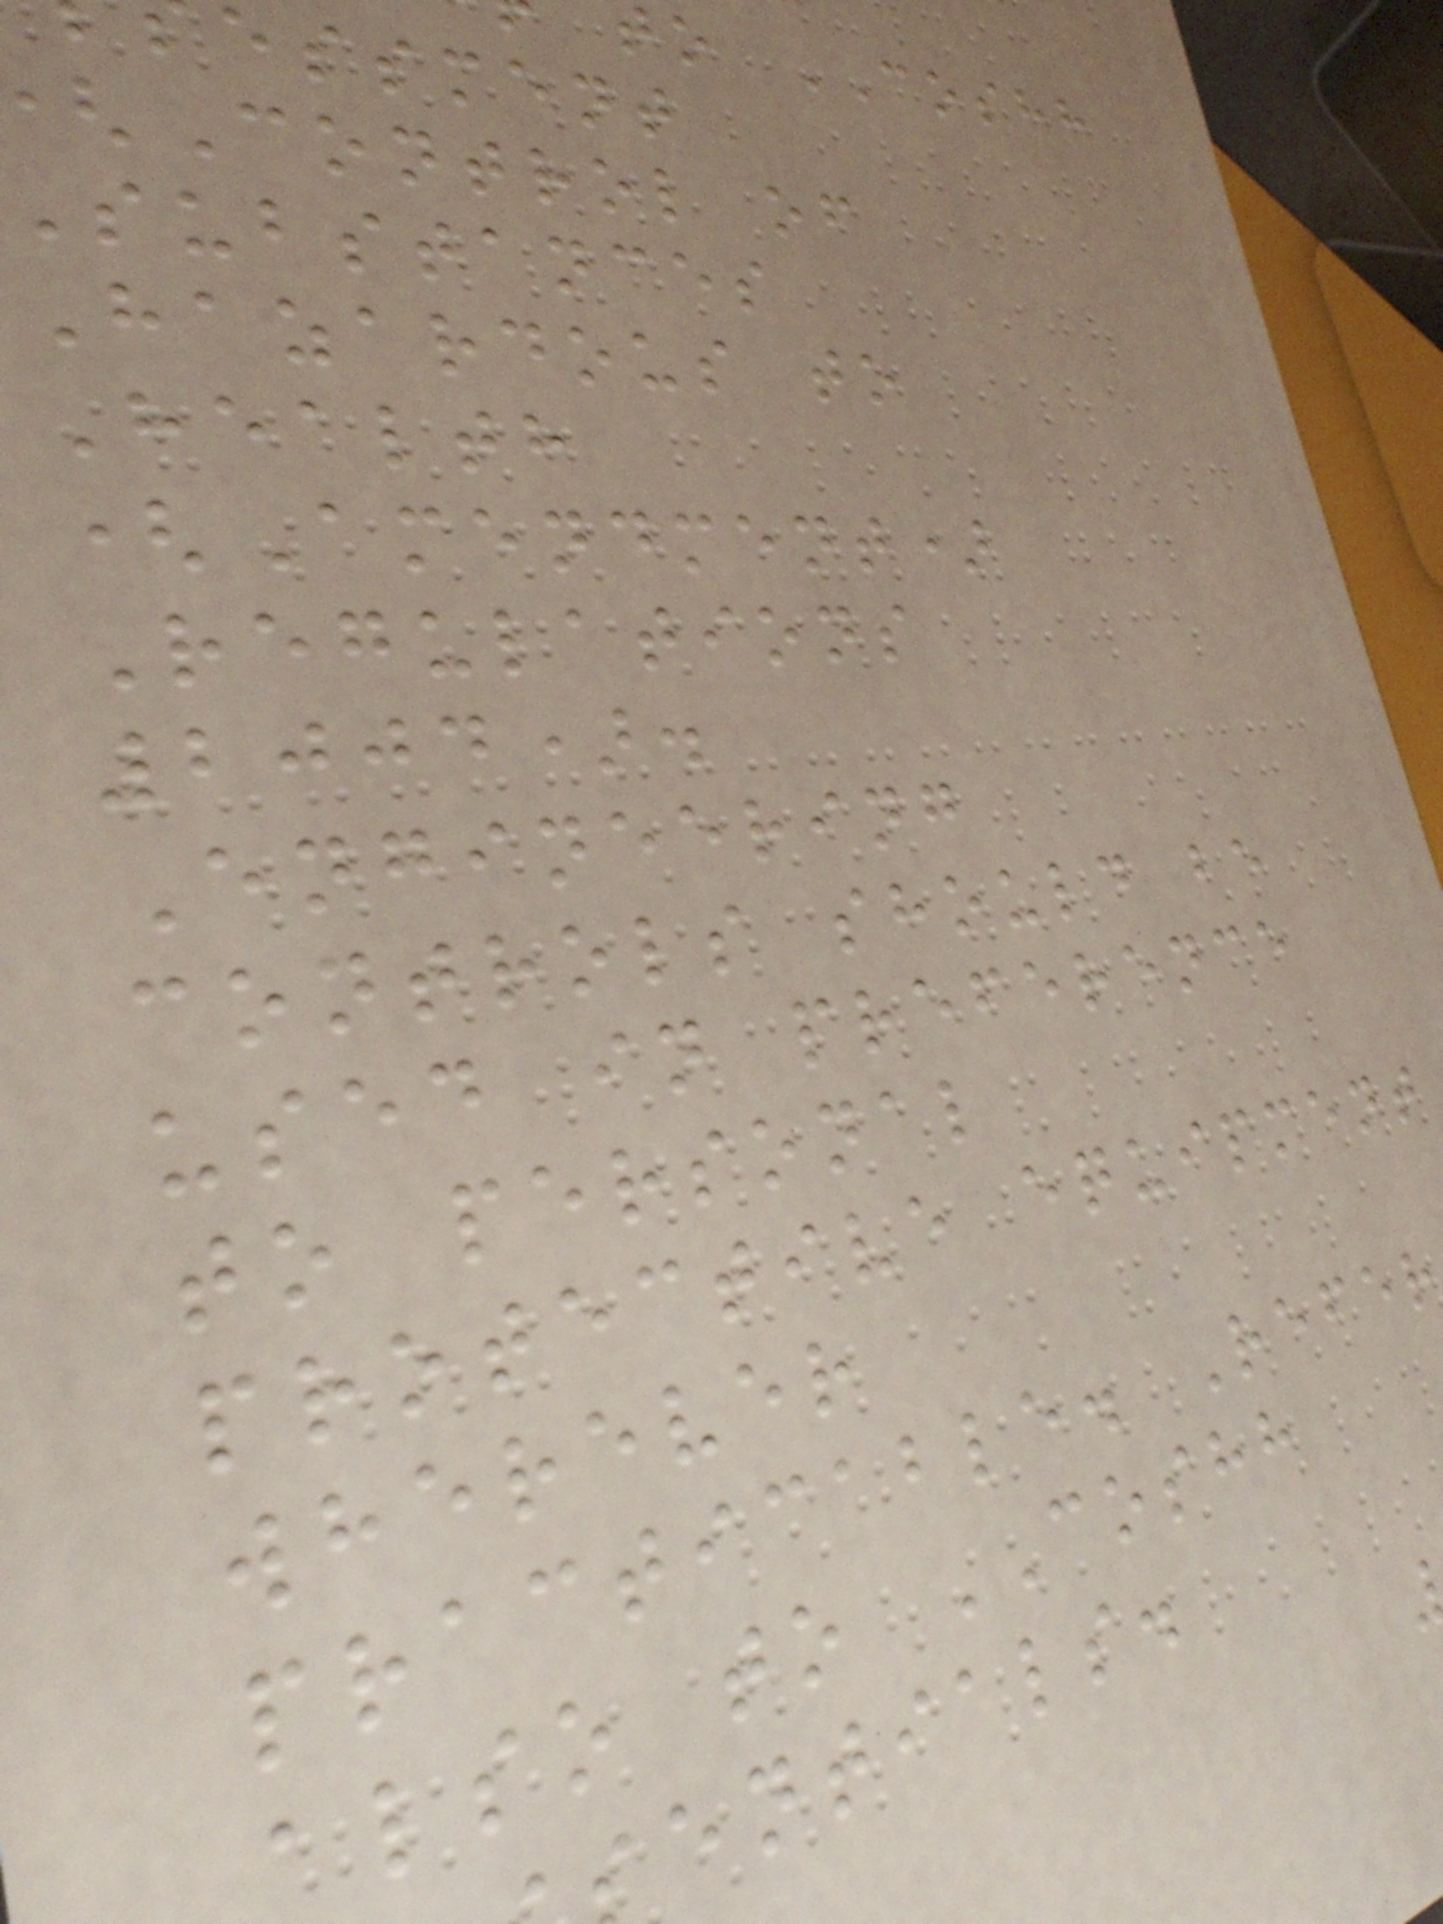to COSHH
essment
Control of
substances
Hazardous to
Health
(Amendment)
Regulations
2004).
Engineering
controls should be
used in preference
to personal
protective equipment
wherever
practicable. Refer
also to COSHH
entials.
